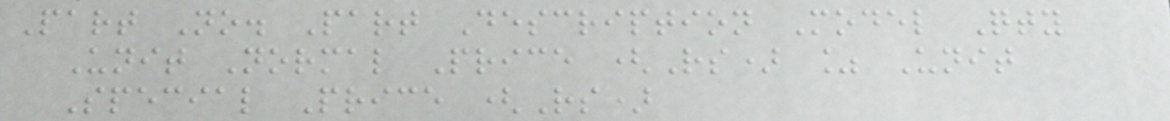Part No. Part Description Model Qty
Unit Normal Price (Rs) % Unit
Special Price (Rs)
